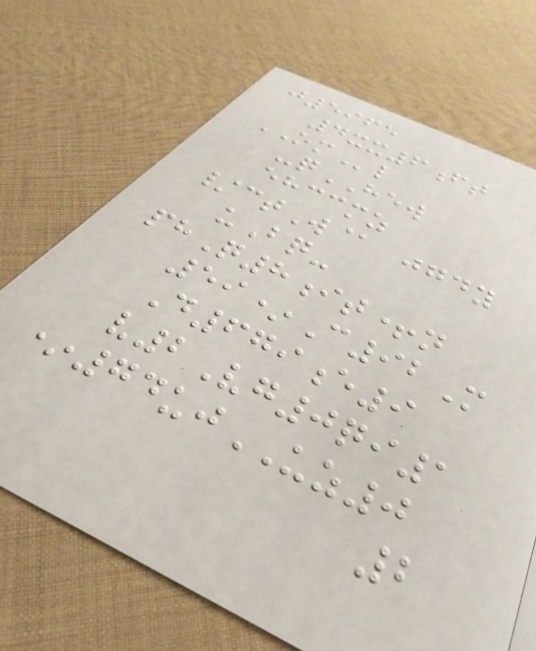j5965
4xx6ft
OMl
-qHEW
ehccmz
/ctW@ jgdy
uBq-
phQ8it+n
59*C92M
D679e9
v2Vg0qi1
*74ujUZ0
2
